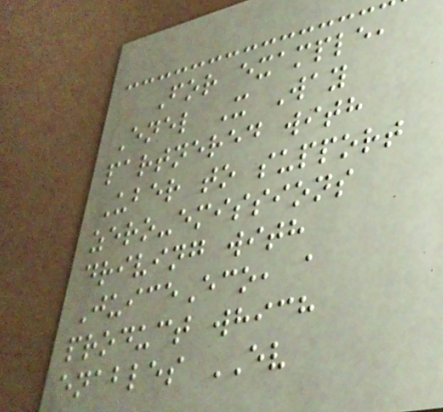For example,
Enel X Way
partnered with
Uber to support
zero-emissions
driving with
JuiceEco, a
product which
enables EV
